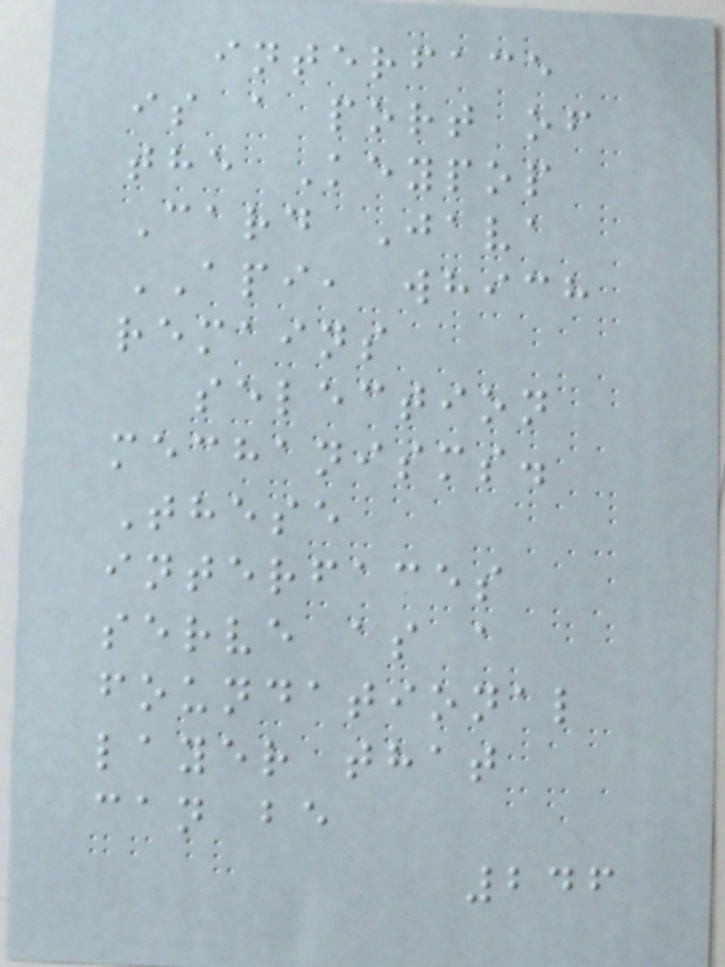interface
is a port of
the Keypop
Card Java
API, which
remains
selection
mechanisms.
These
interfaces
serve as a
foundational
layer that
can be
246
